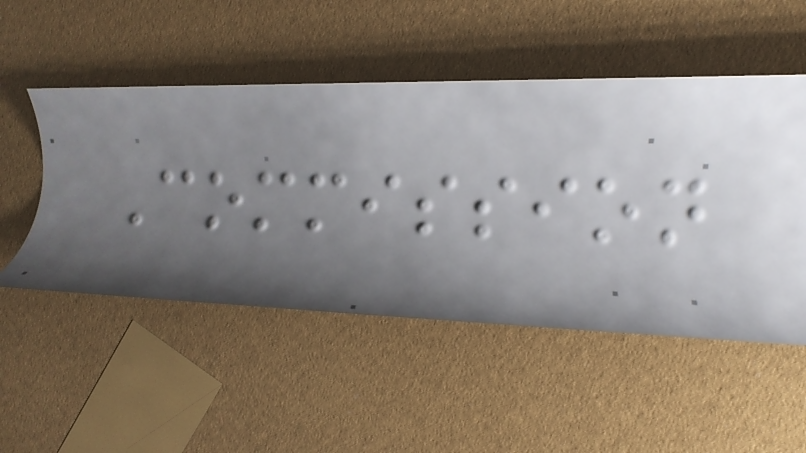Commission
